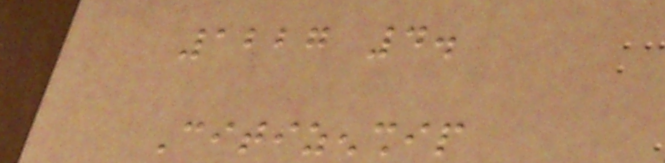1227 4.
Citizenship
